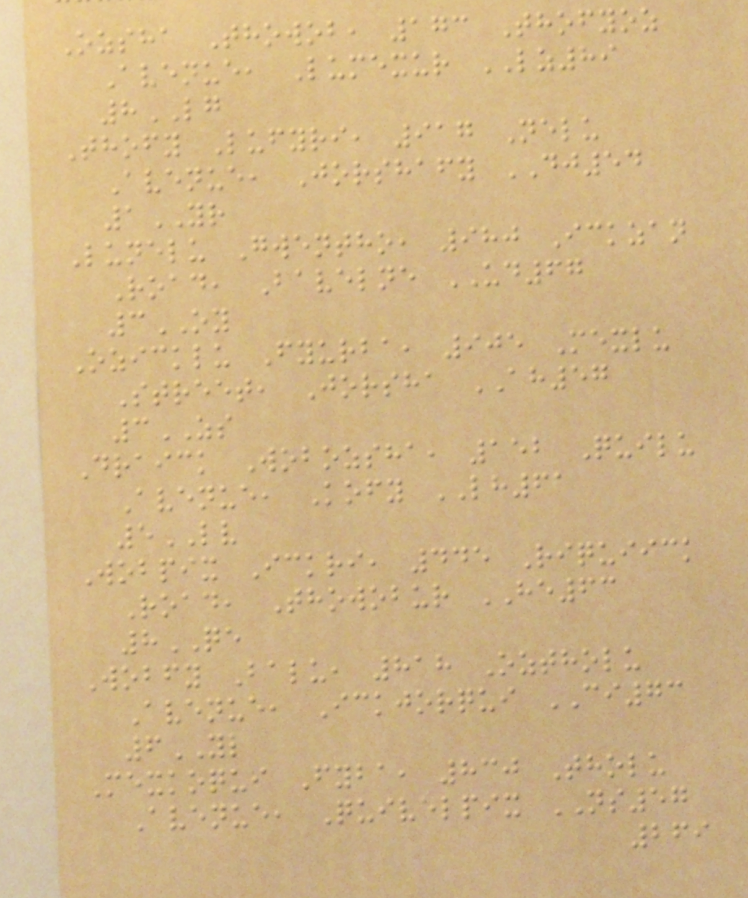Ozsha Thowob, 173 Thofyoz
Avenue, Lumexur LZ89
8LG
Thofy Lufyri, 917 Nelu
Avenue, Jorshafy DJ54
1YR
Lunelu Gwentho, 980 Ickzan
Road, Bavelne UD67
3OY
Ozicklu Fyurba, 905 Mexlu
Street, Jorsha AH57
3ZS
Draick Wobozsha, 152 Quilu
Avenue, Kofy LH61
5LV
Wobpix Ickri, 445 Riquiick
Road, Thowobur HE63
8QE
Wobfy Balu, 818 Oztholu
Avenue, Ickjorqui CI73
6YL
Mexkoqui Fyba, 830 Tholu
Avenue, Quivelpix NS57
269
